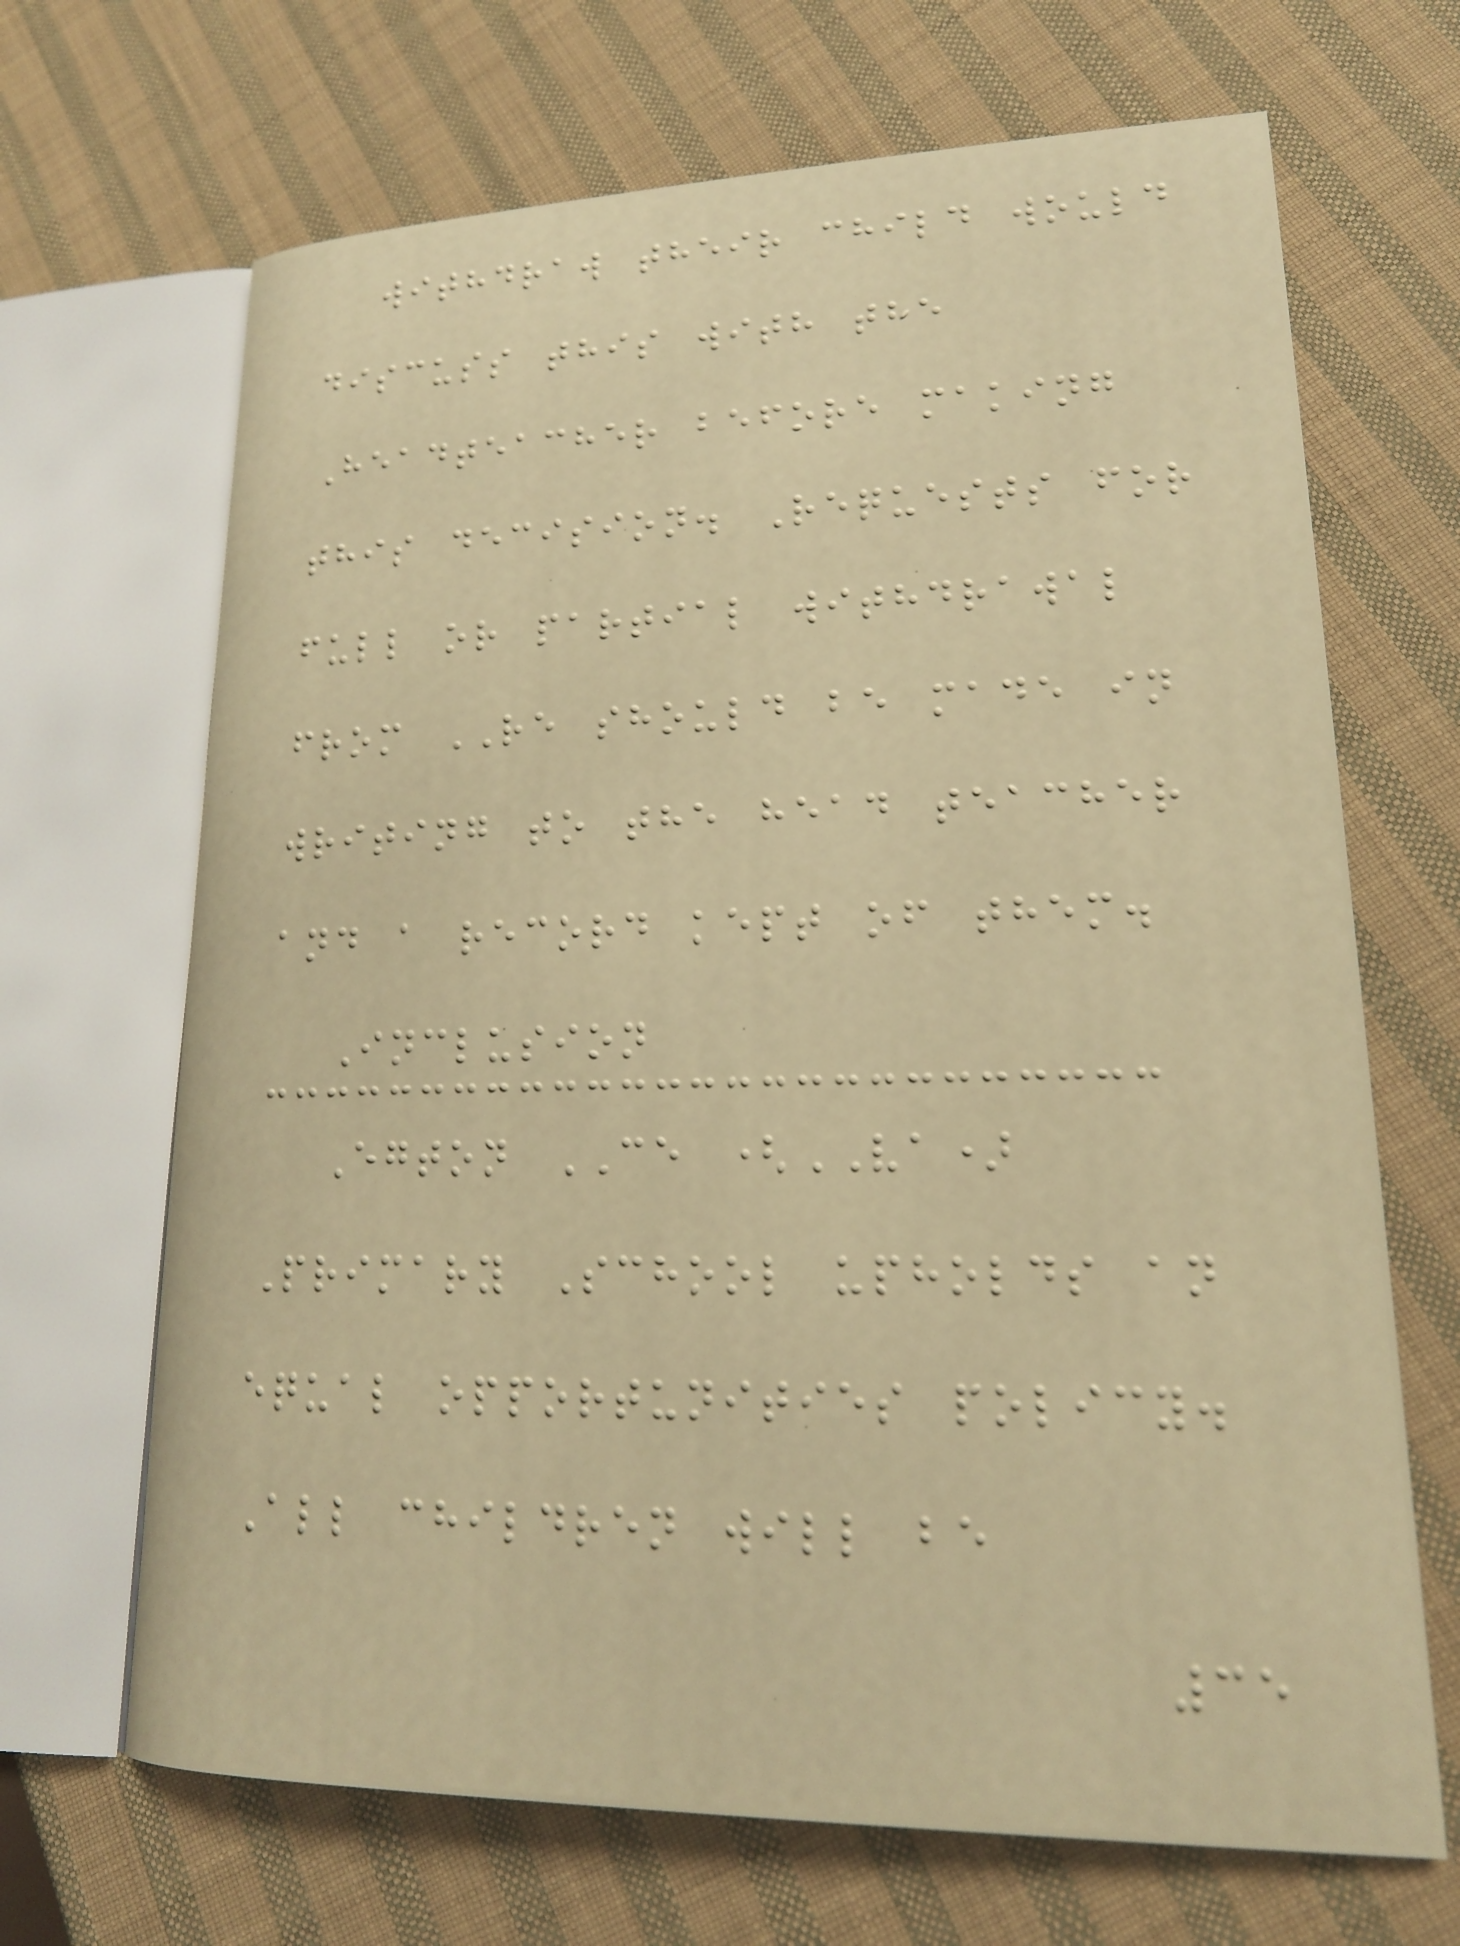withdraw their child would
discuss this with the
Headteacher before making
this decision. Requests for
full or partial withdrawal
from RE should be made in
writing to the head teacher
and a record kept of them.
Inclusion
Egton CE (VA)
Primary School upholds an
equal opportunities policy.
All children will be
35
